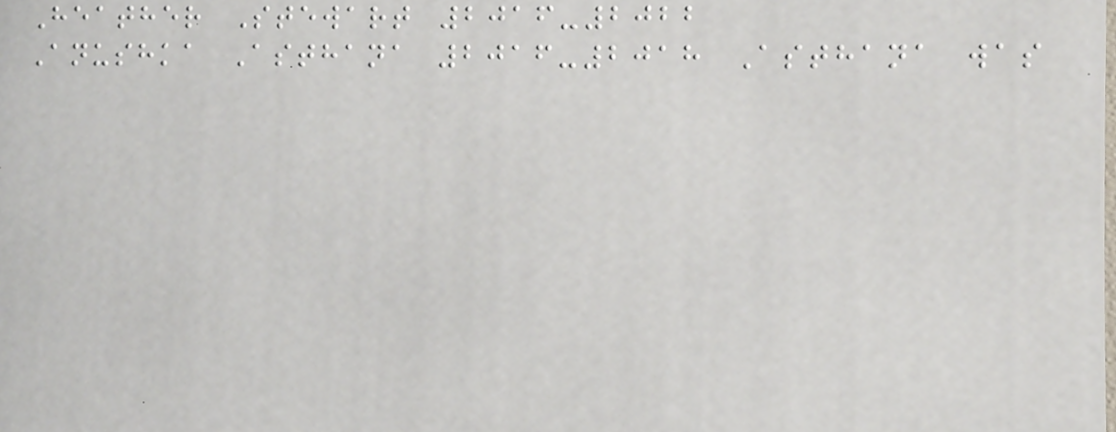Heather Stewart 2016-2022
Anushka Asthana 2016-2018 Asthana was
